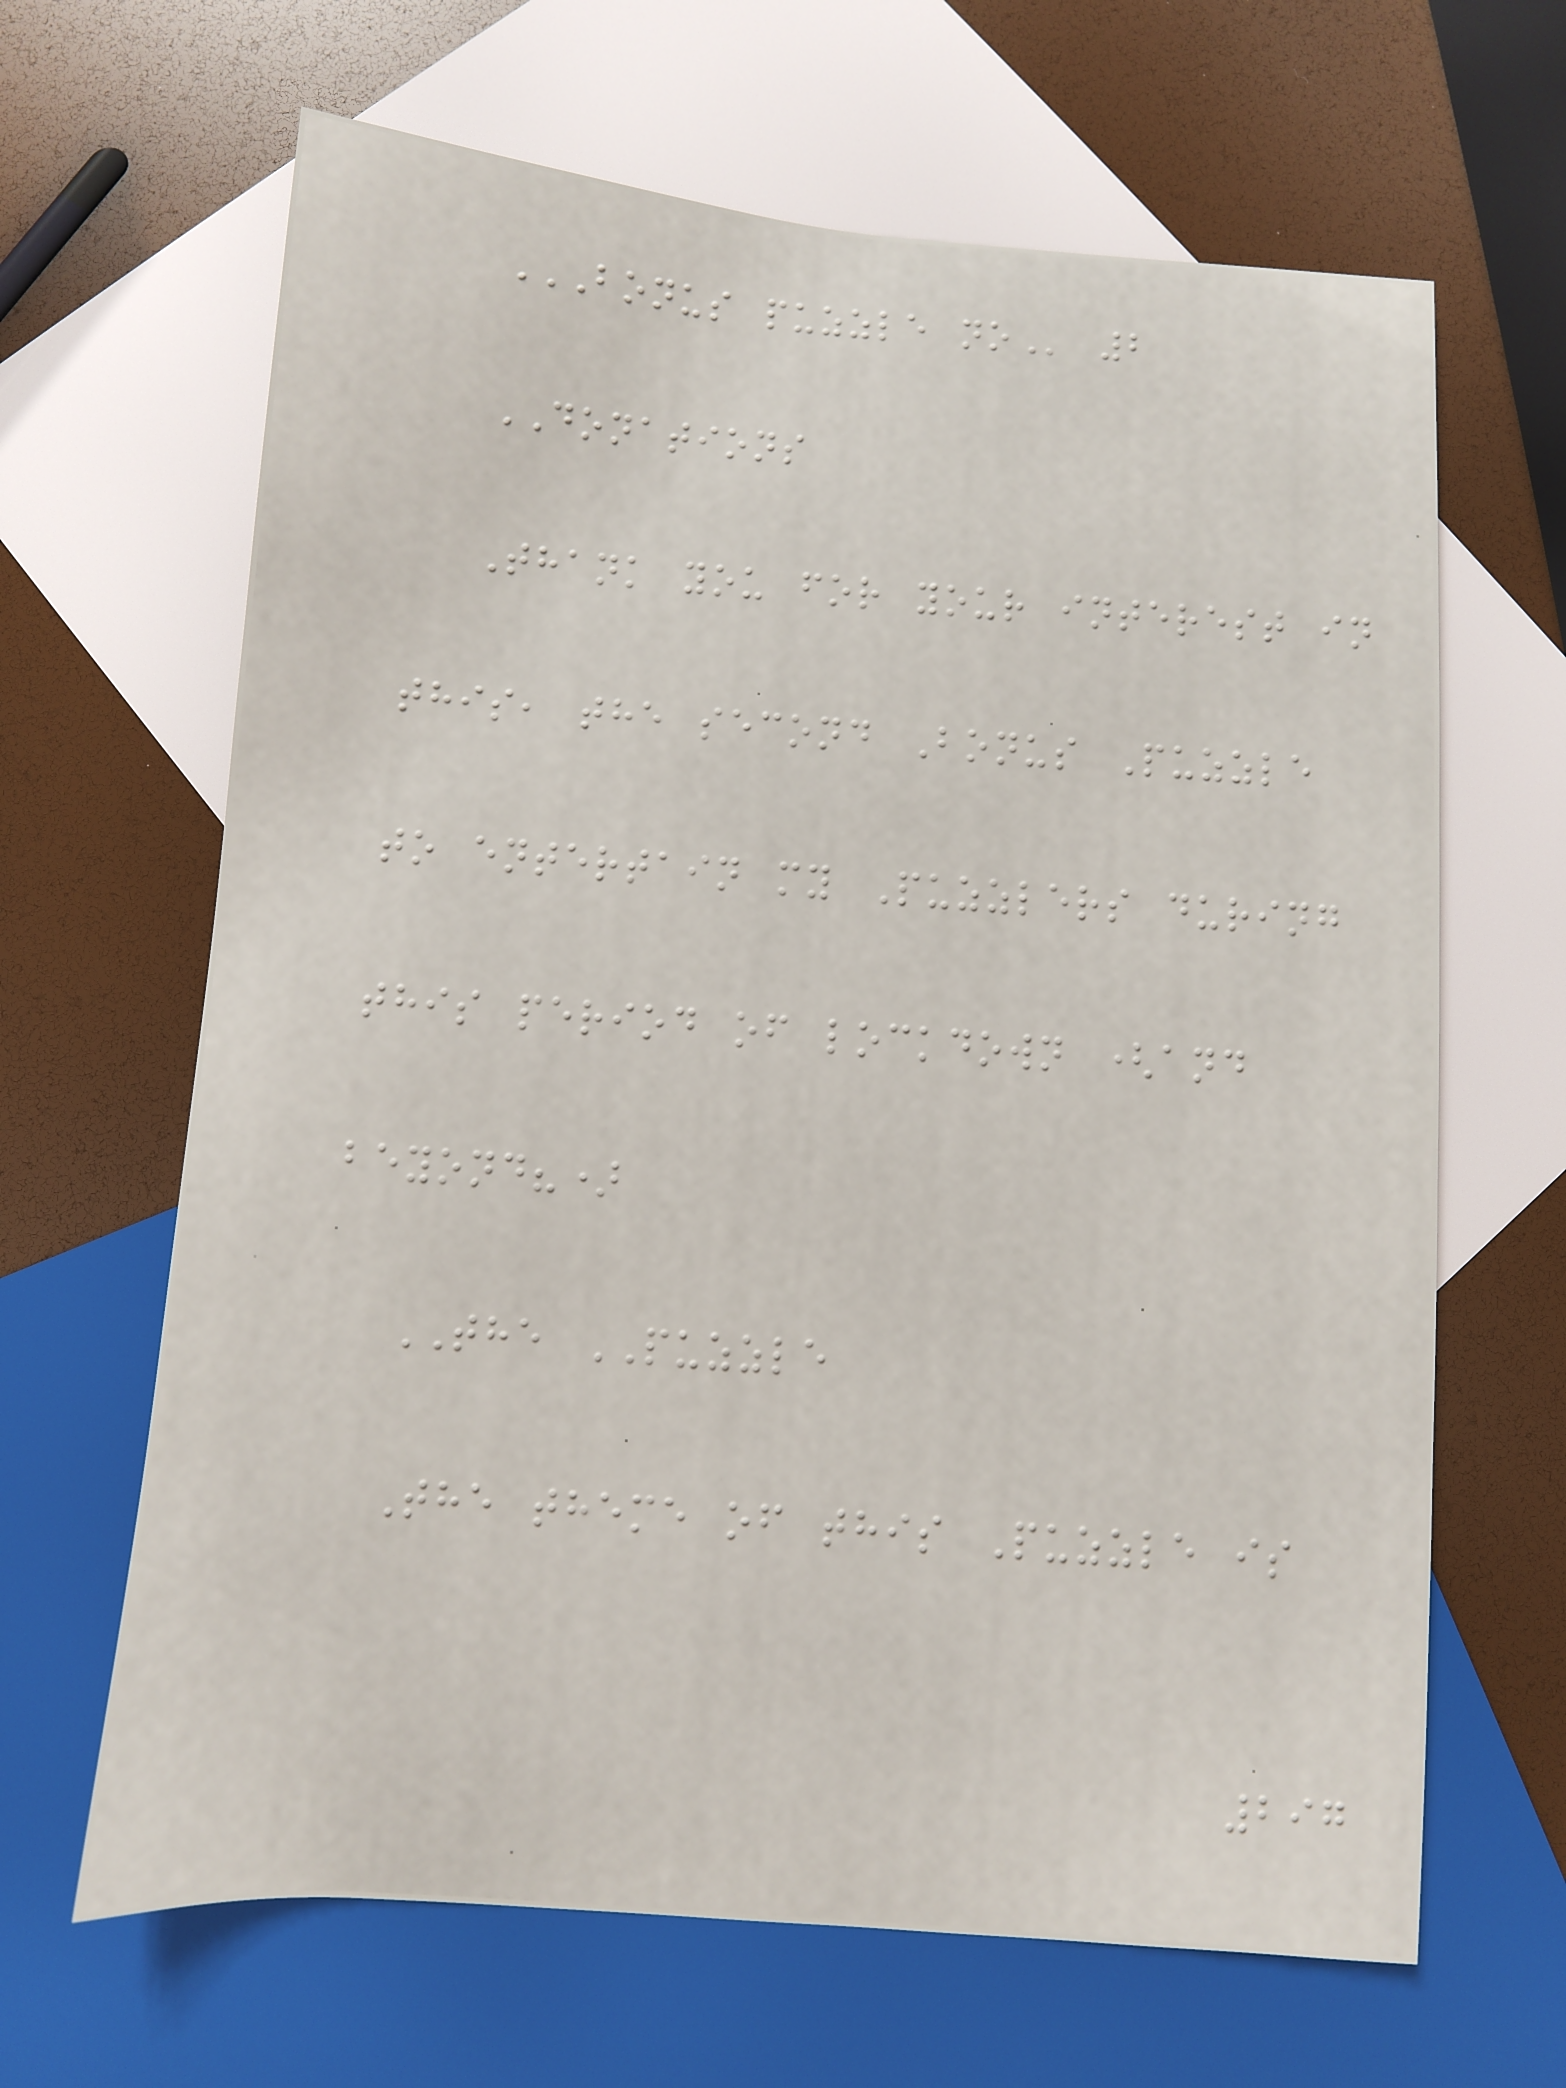BONUS PUZZLE NO 2
DONATIONS
Thank you for your interest in
this, the second Bonus Puzzle
to entertain my Puzzlers during
this period of lockdown (and
beyond?)
THE PUZZLE
The theme of this Puzzle is
297
